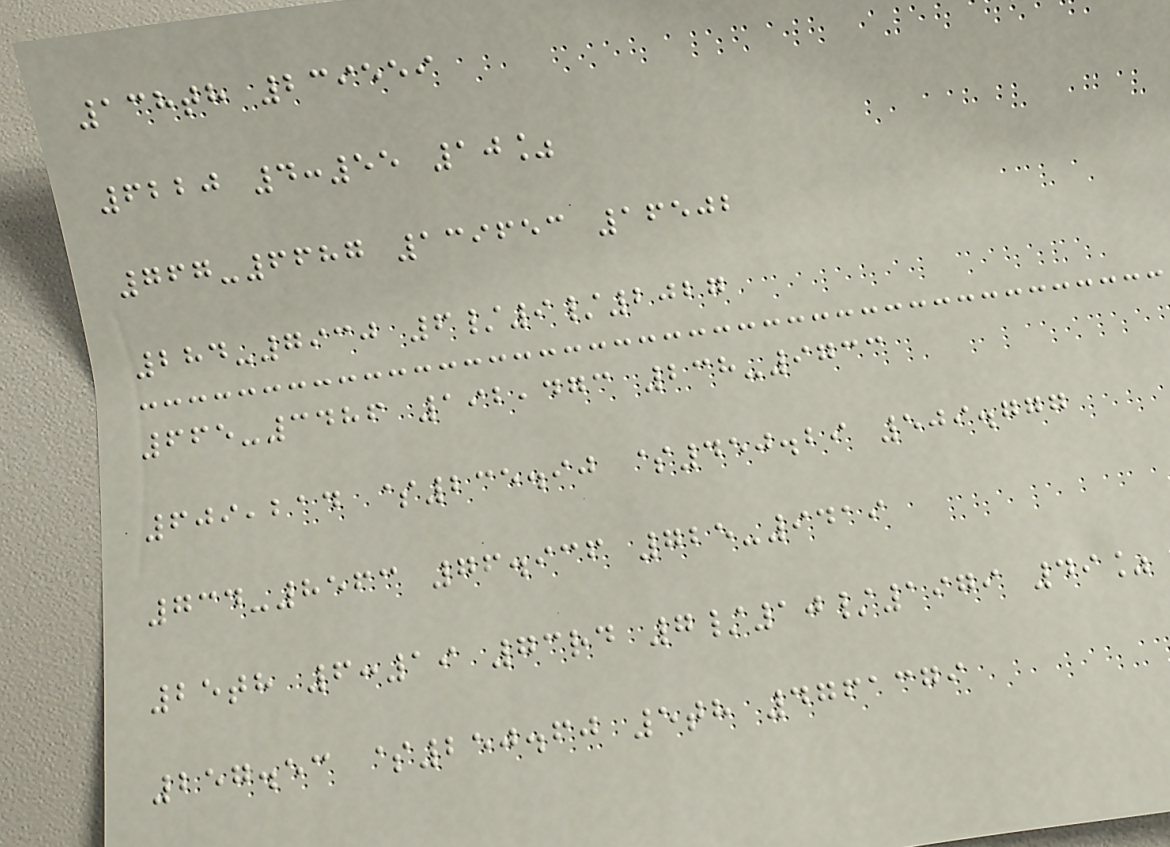138th 239559
6220 4:55 10%
767-6687 139653 16502
284-7930 6/9/2027
665-3486 192,473 238-9733
609,214 $235.90 $450.29 509.777
734-8563 76.936 725-9419
25th 6:19 73rd 7/10/1979 49%
257.53 $250.60 5th 4761379
